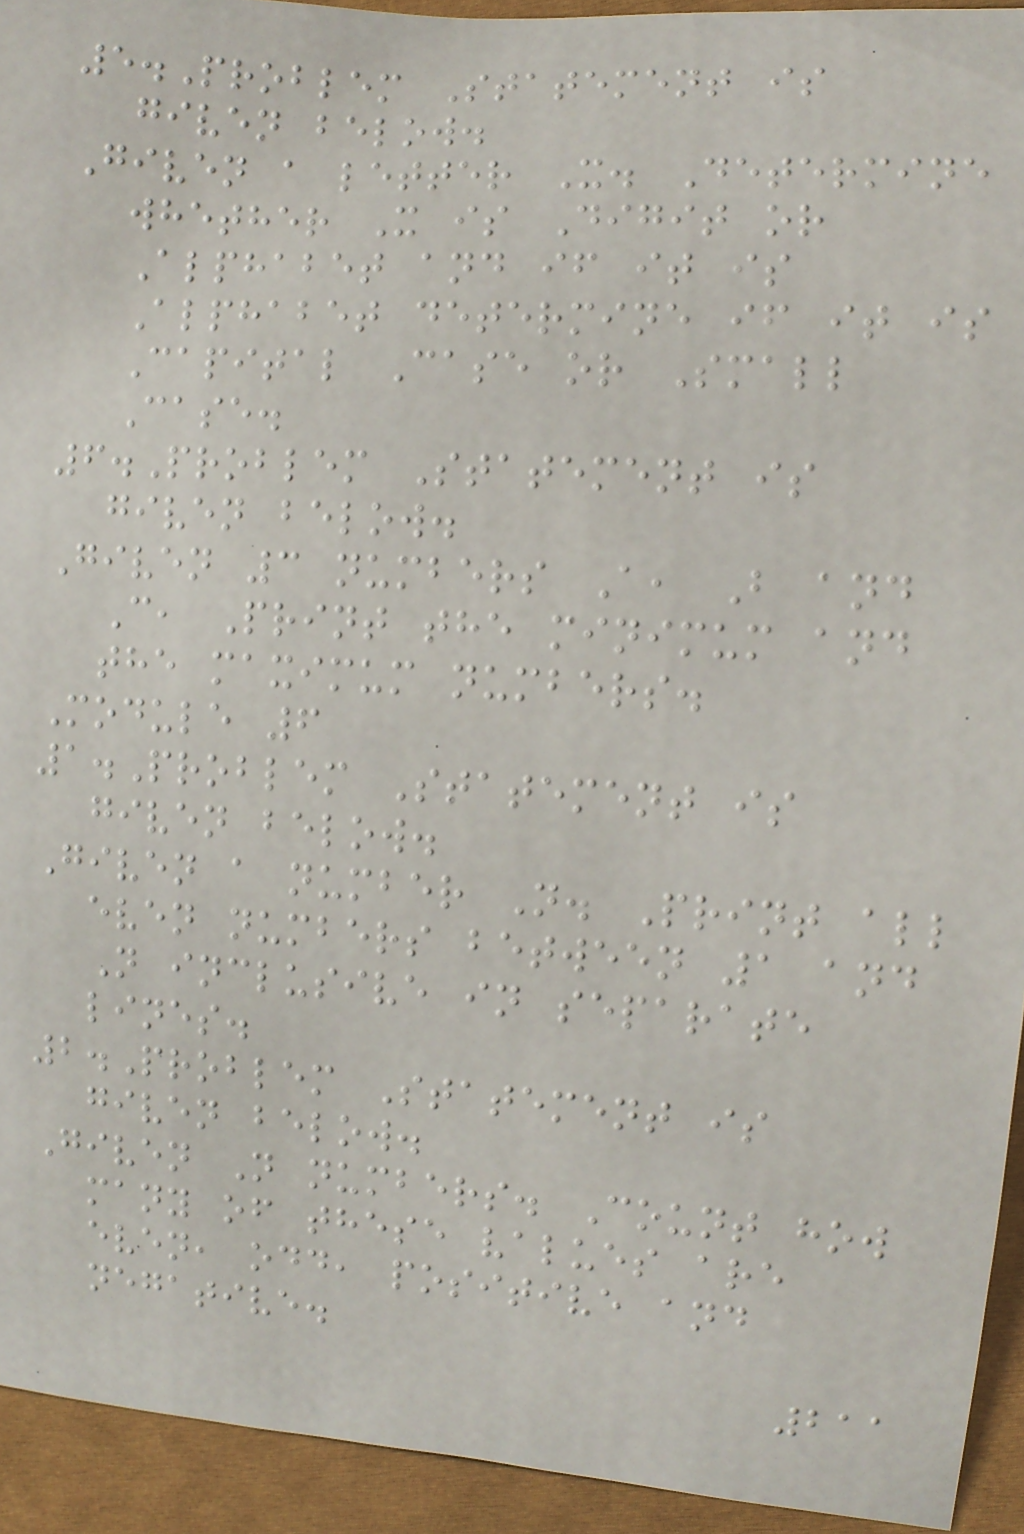5.Problem Statement is
given below.
Given a letter X. Determine
whether X is Digit or
Alphabet and if it is
Alphabet determine if it is
Capital Case or Small
Case.
6.Problem Statement is
given below.
Given 3 numbers A, B and
C, Print the minimum and
the maximum numbers.
Module 6
1.Problem Statement is
given below.
Given a number N. Print all
even numbers between 1 and
N inclusive in separate
lines.
2.Problem Statement is
given below.
Given N numbers. Count how
many of these values are
even, odd, positive and
negative.
211
